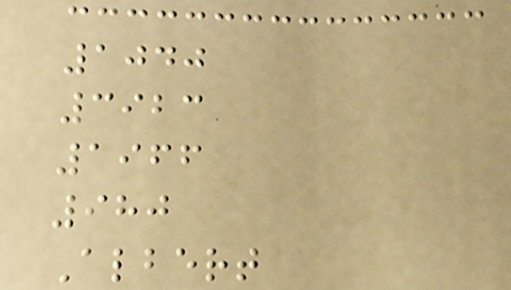1040
3923
1966
980
Albert
